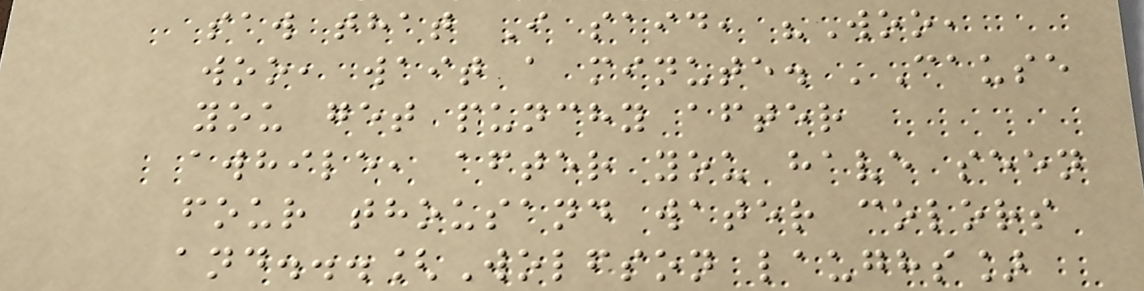saw that I said, "Woo,
woo, wait a minute. 'Cause
you get punchy after
awhile, after you have seen
four thousand water colors
and...[Wolfson laughs]
